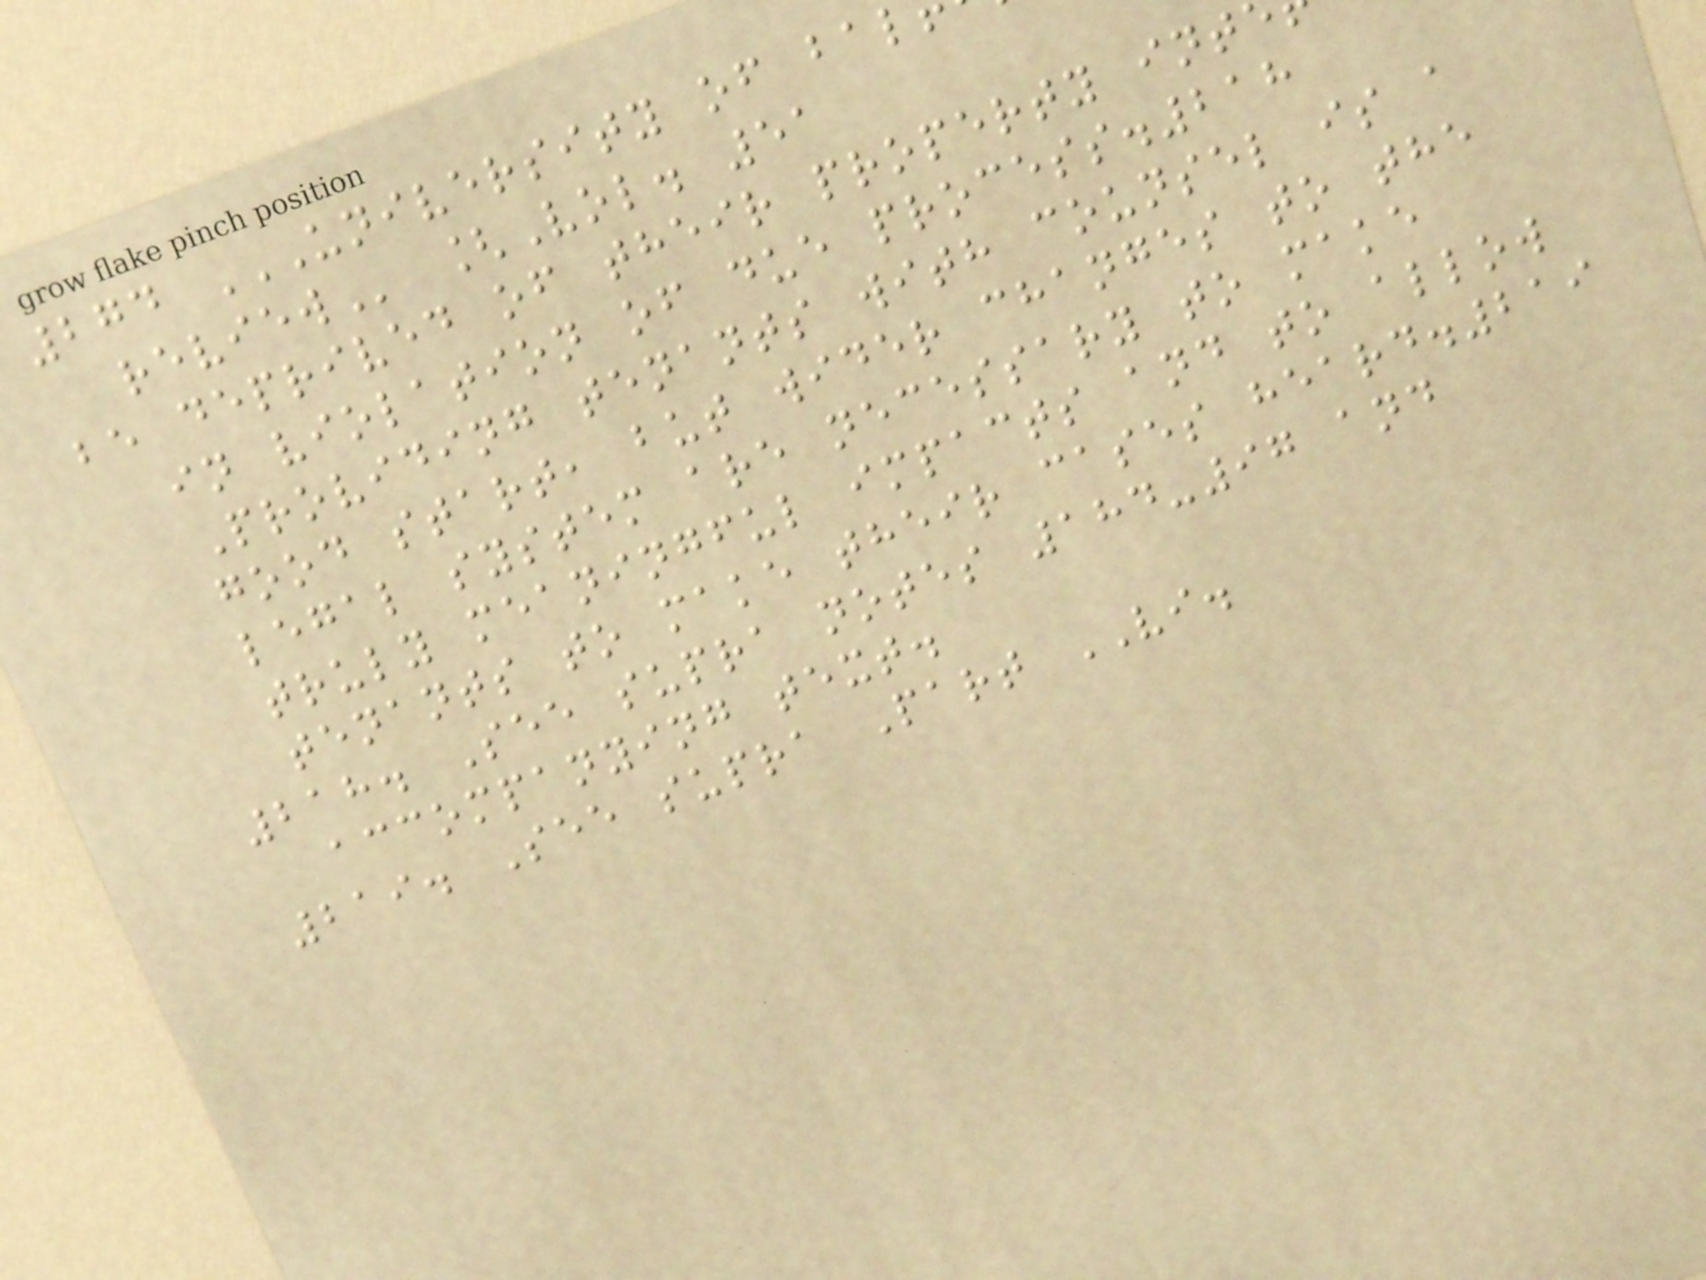[Vol. 51
be deprived of their property int
in violation of due process.218
Providing tenants with counsel is a
good start, but wider changes to the
legal system are necessary to make
truly meaningful impacts and to allow
tenants to make their cases heard.219
218. See supra notes 184-97 and
accompanying text.
219. See supra Part VI.
